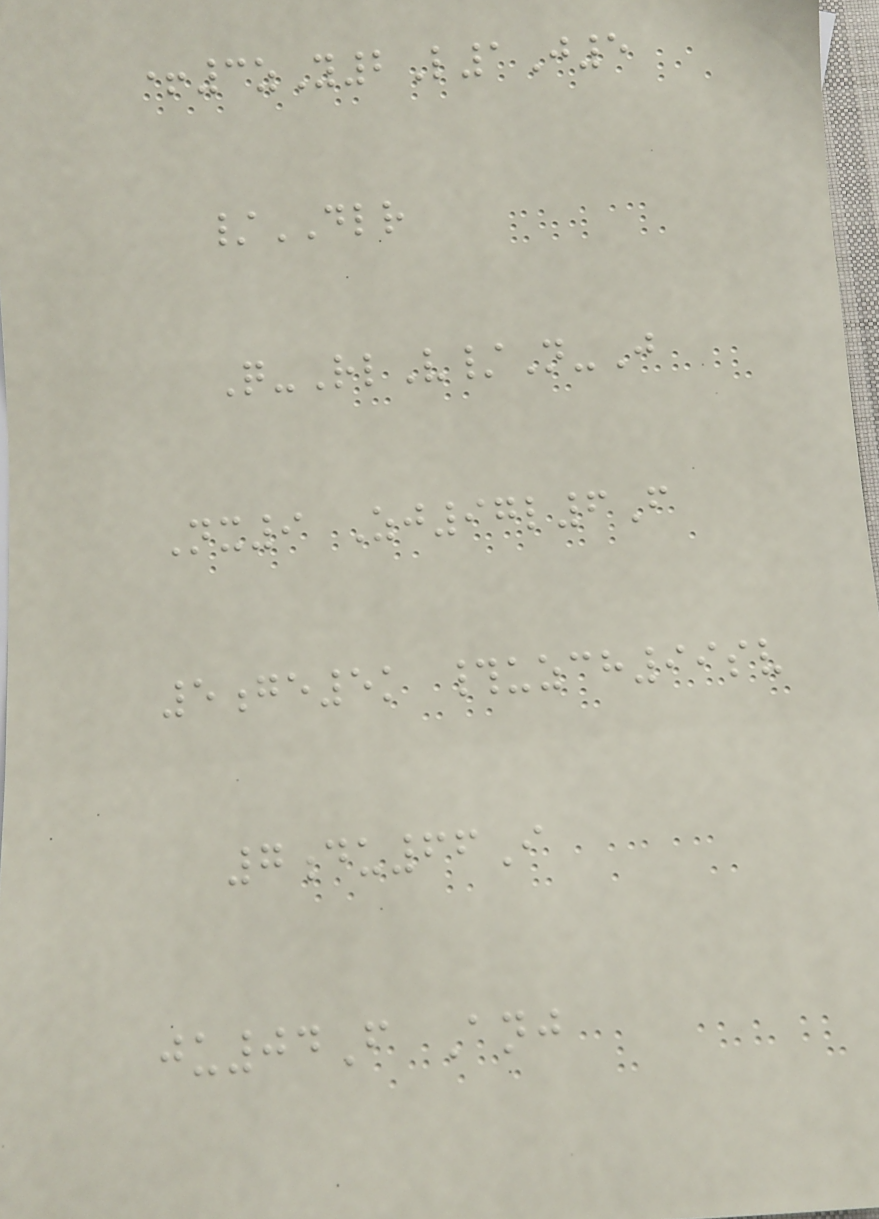+3zY2L1J5
/DLR
Q-RlV/N-J
Nx9 Zj97l6F
5ge5k #uzch99sv
7du66I
ju04F Anj
